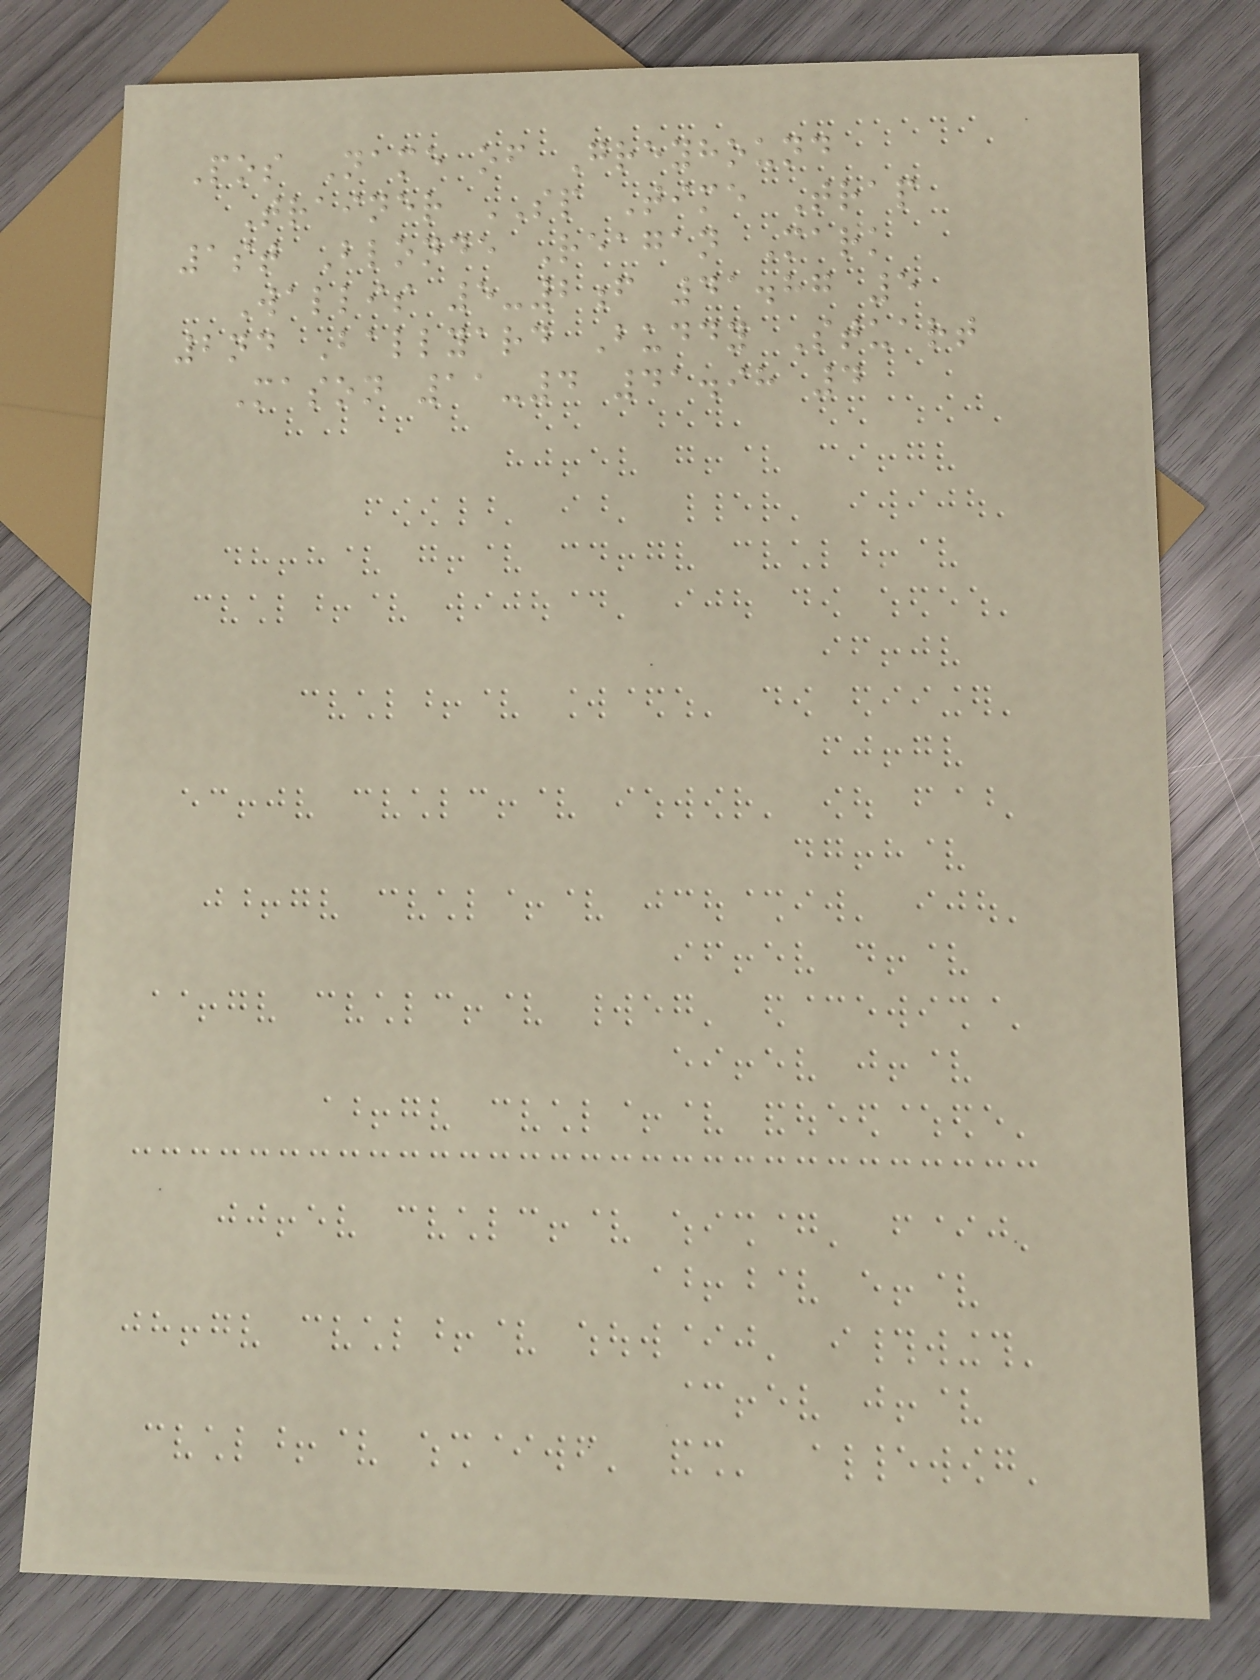Pos Name of Greyhound
Trainer SP Time Trap
1st Blonde Reagan Mark
Wallis 5-2f 41.87 5
2nd Ballyard Buddy Stuart
Mason 11-4 41.98 4
